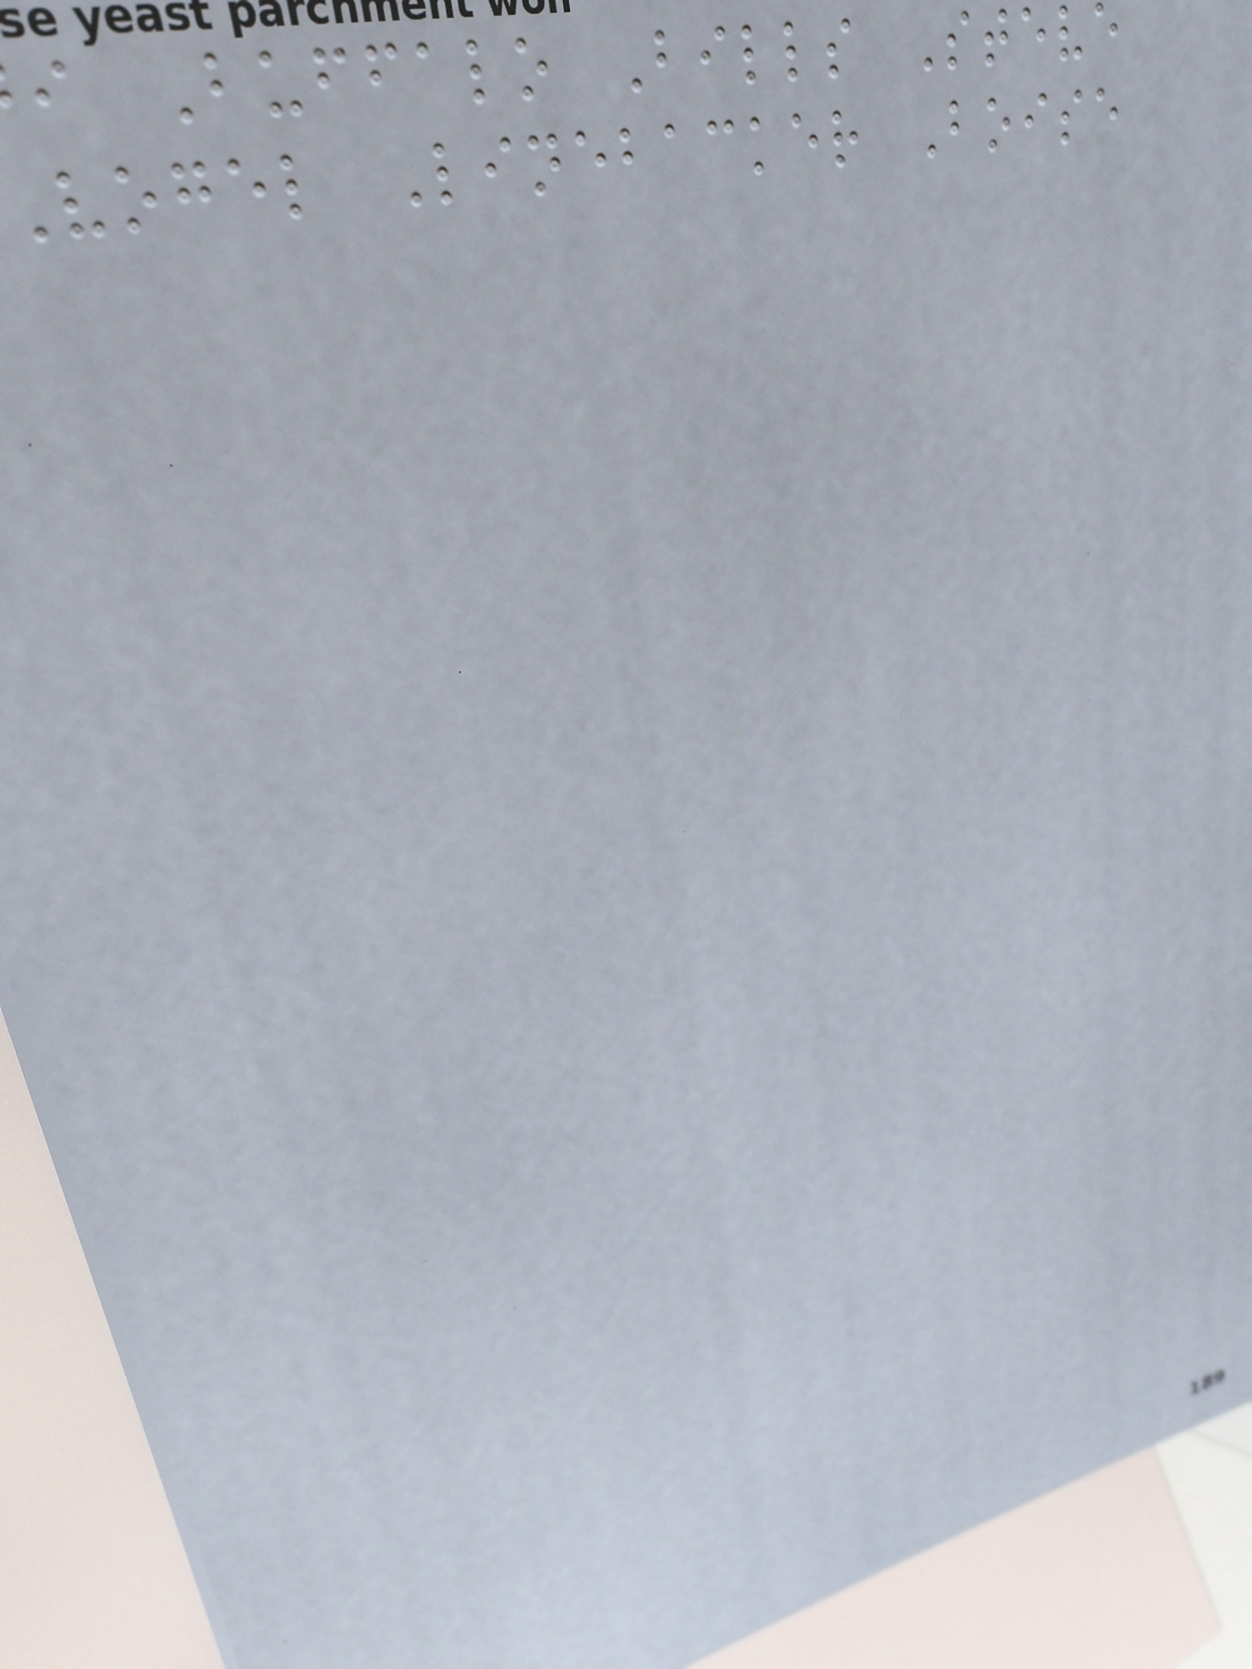i Buffalo Bills Steve
vogel Linebacker Boise
